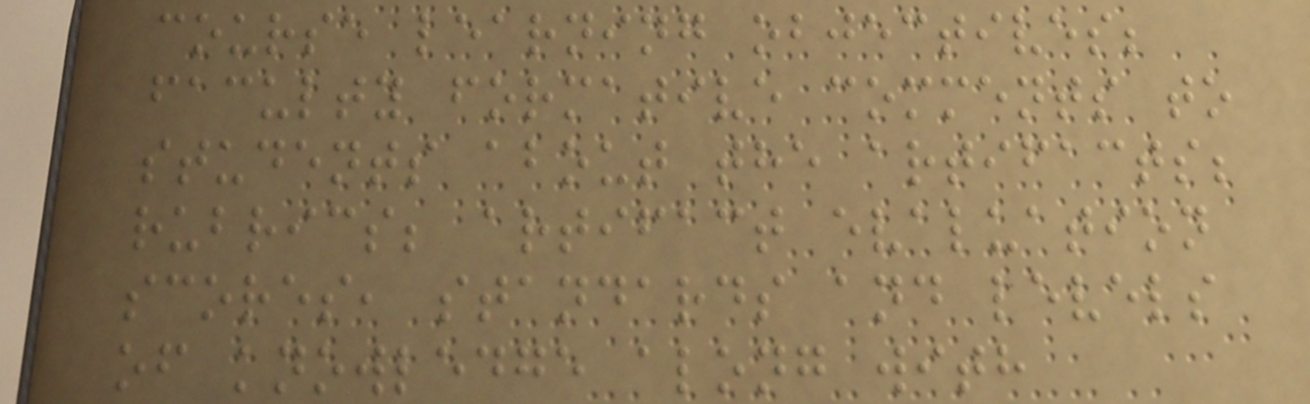course learning objectives;
faculty formative comments to
students about the artifacts;
rubrics; artifact evaluation
scores, standards and levels
of knowledge along with
